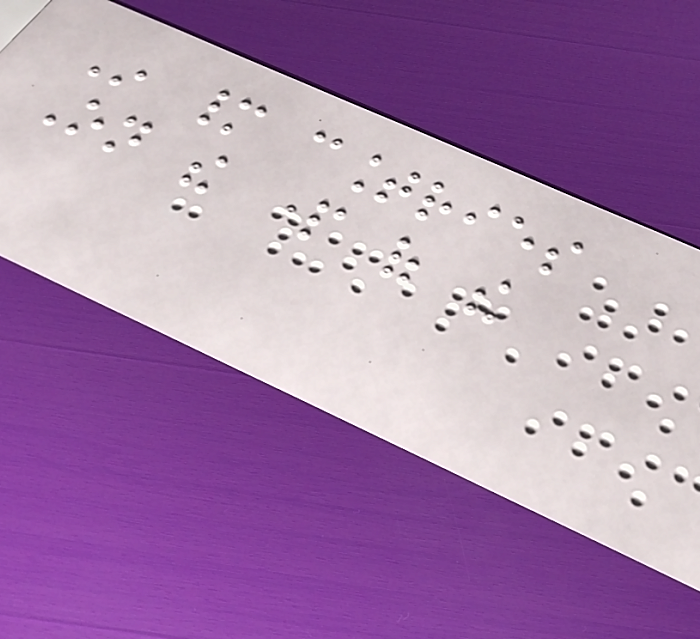In many countries
On the part of the
